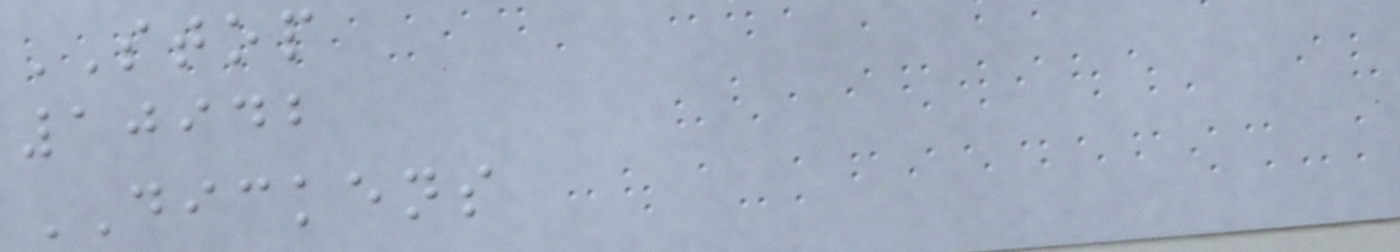STOP
10942
DICKENS
